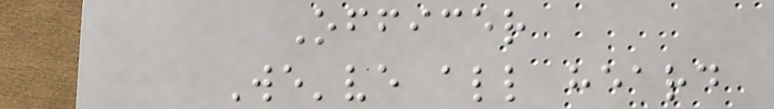Officer
We've all heard
